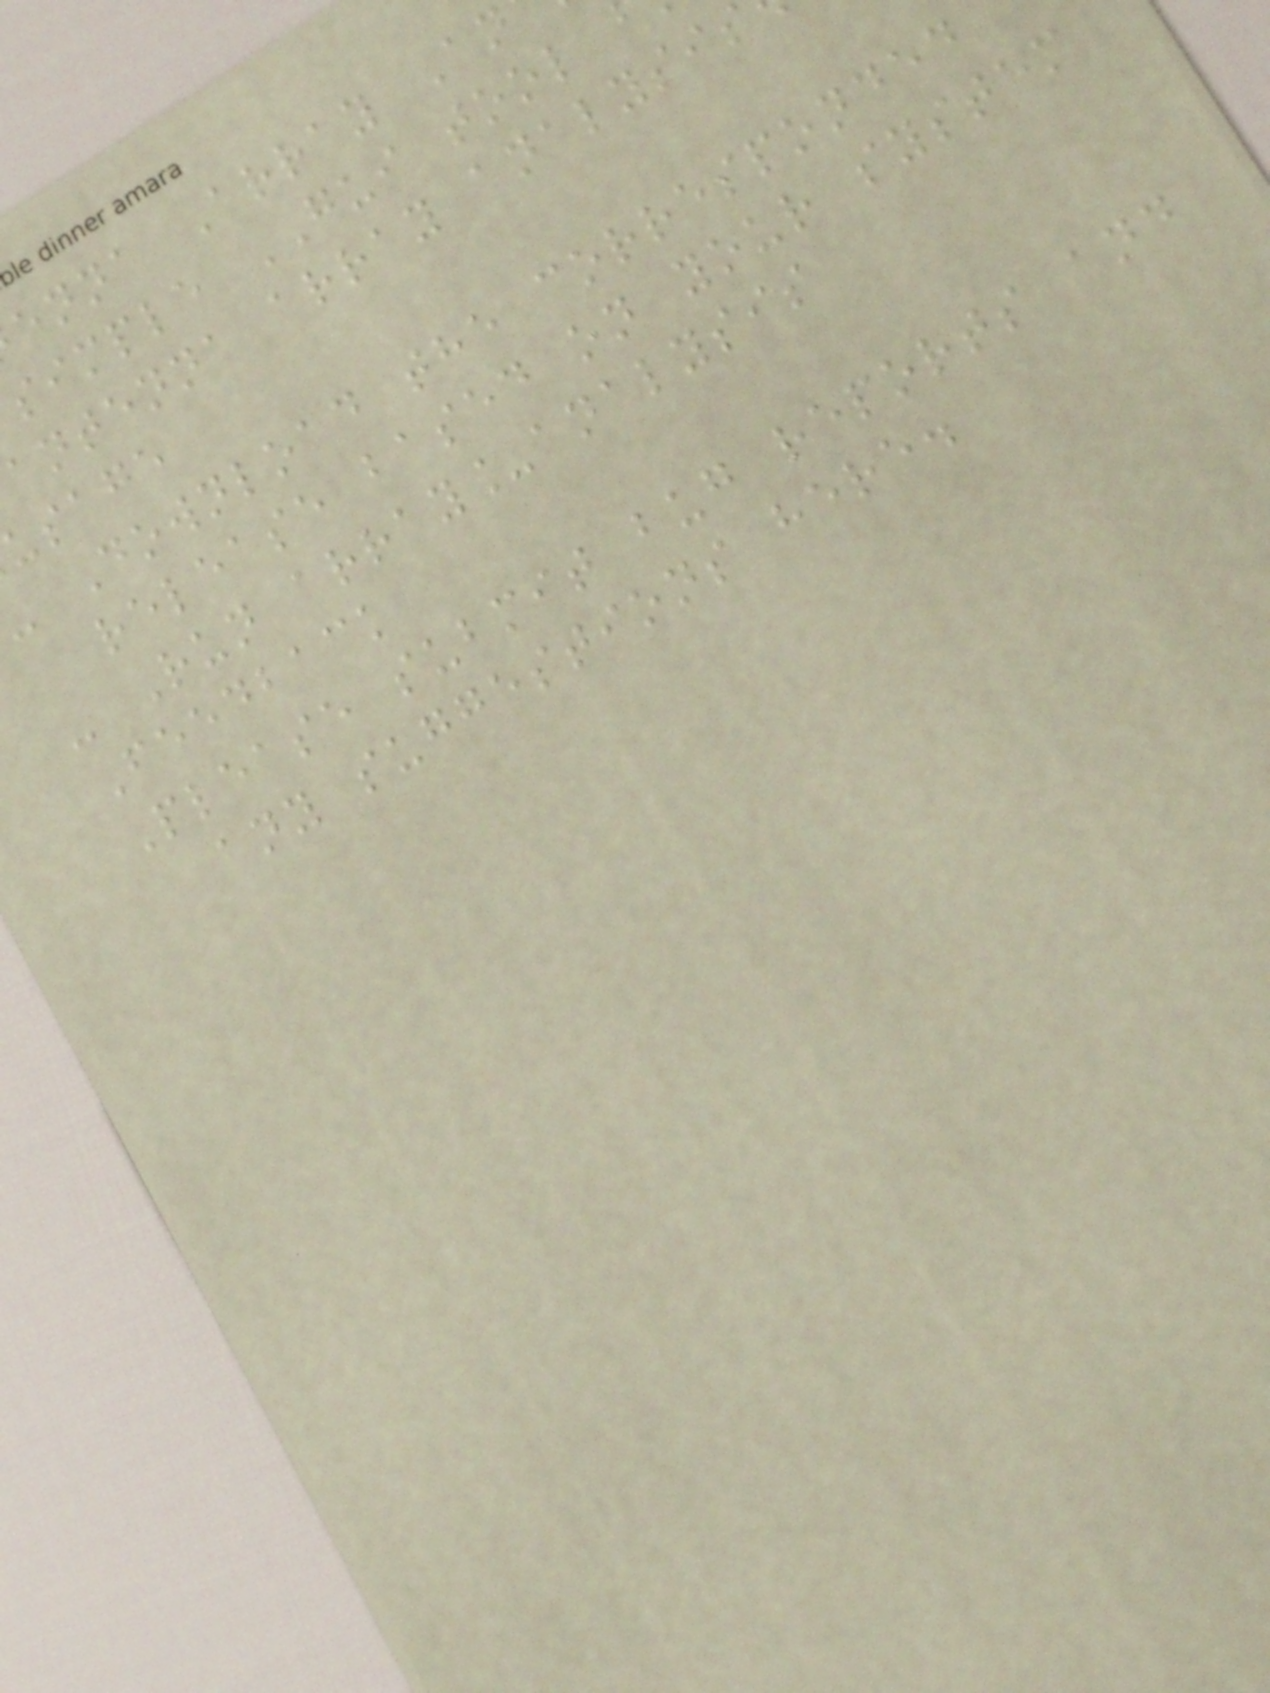enna Array An
simple GUI tool
antenna array analysis
usage
Download the corresponded
release based on your system
- Run array_analysis
Feedback
Please submit bug reports and
any suggestions here.
